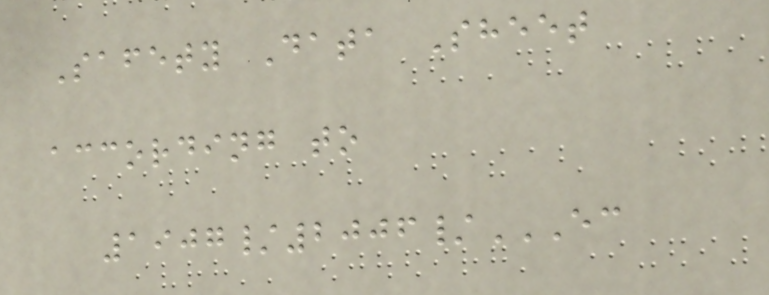Safety Data Sheet
according to
1907/2006/EC
